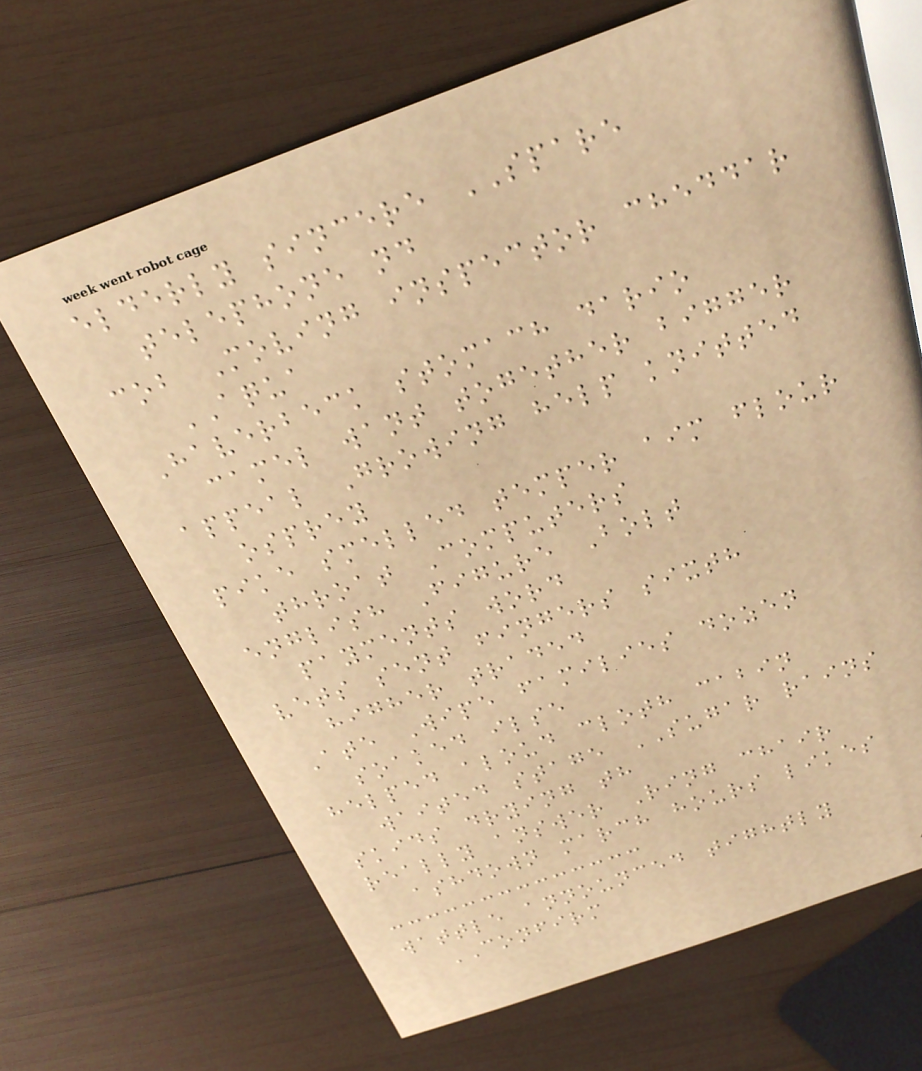elderly sincere SPARE
telephone nd
cob Moving inspector cheddar
AQUA
Haverbeck stomach dario
camel want together bigger
appeal Growing help knitted
osprey
pike smelled temper aim flour
throat Computers
english Figure Bolt
payments word
vets sent fingers sixth
higher traded
Ate Wipe families dozen
soaked ilse
helped aloud cloth cabin
waited stage SUGAR rains
skids drying th
really answer Ring chair
ashdown march hours likes
wattle announced tightly
CONFIRM
